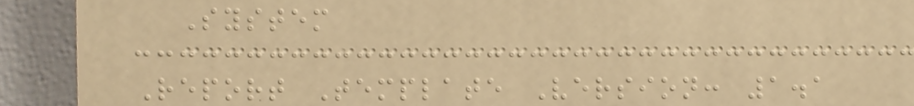System
Report Template Version: 1.1
